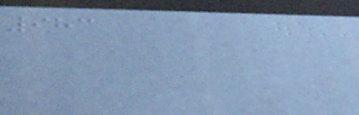983
